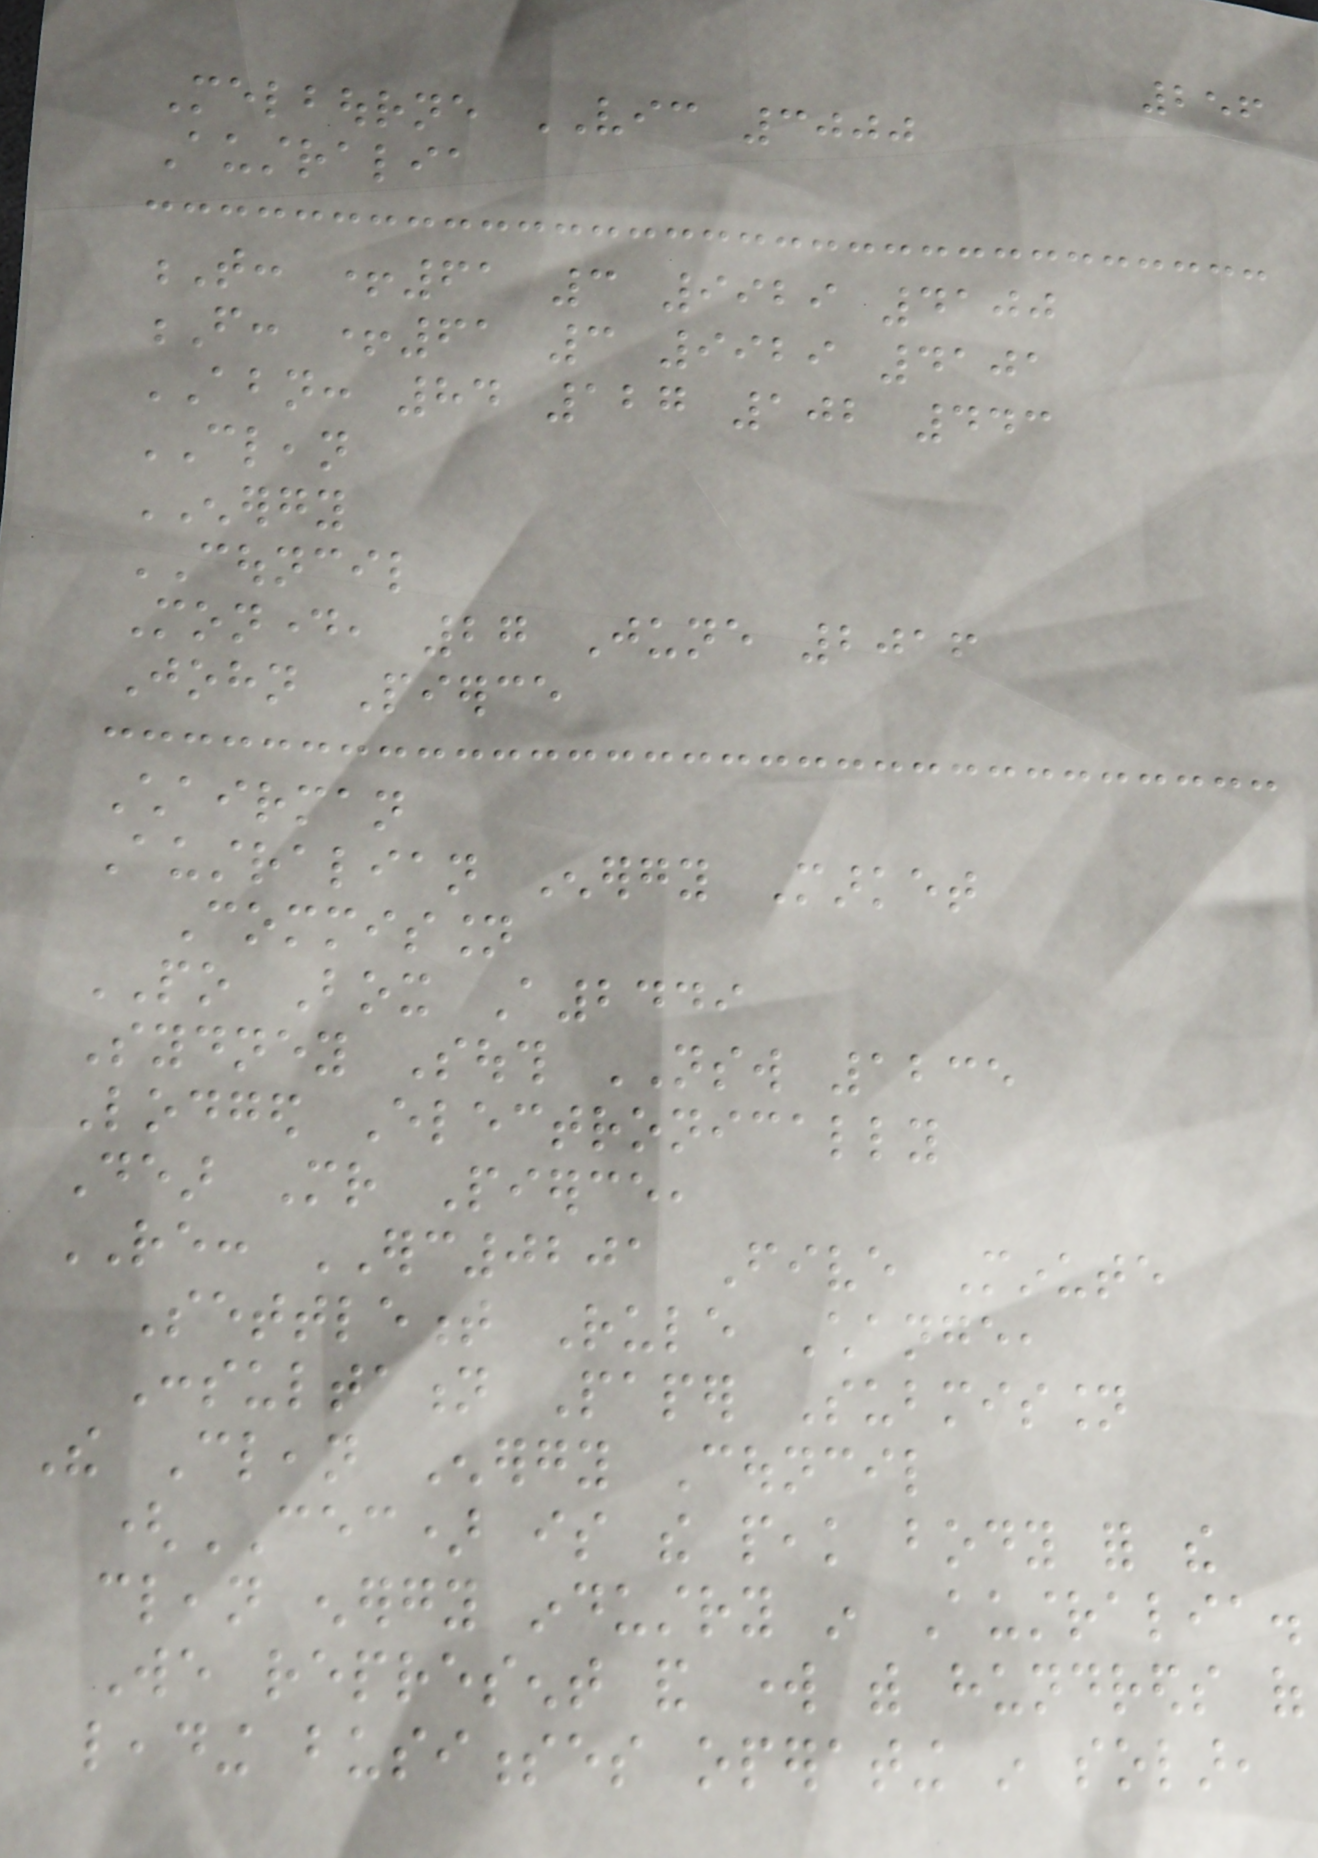256
Melbourne VIC 3000
Australia
T: +61 3 9929 4100
F: +61 3 9929 4101
ABN: 84 127 102 443
CLEAN
ENERGY
COUNCIL
Monday, 27 June 2016
John Pierce
Chairman
Australian Energy Market
Commission
PO Box A2449
Sydney South NSW 1235
Lodged Electronically
Dear Mr Pierce,
RE: ERC0201 Five Minute
Settlement Rule Change,
Consultation Paper Submission
The Clean Energy Council
(CEC) is the peak body for the
clean energy industry in Australia.
We represent and work with hundreds of
leading businesses operating in solar,
